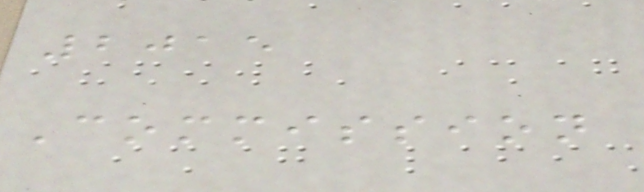2015
Commission
